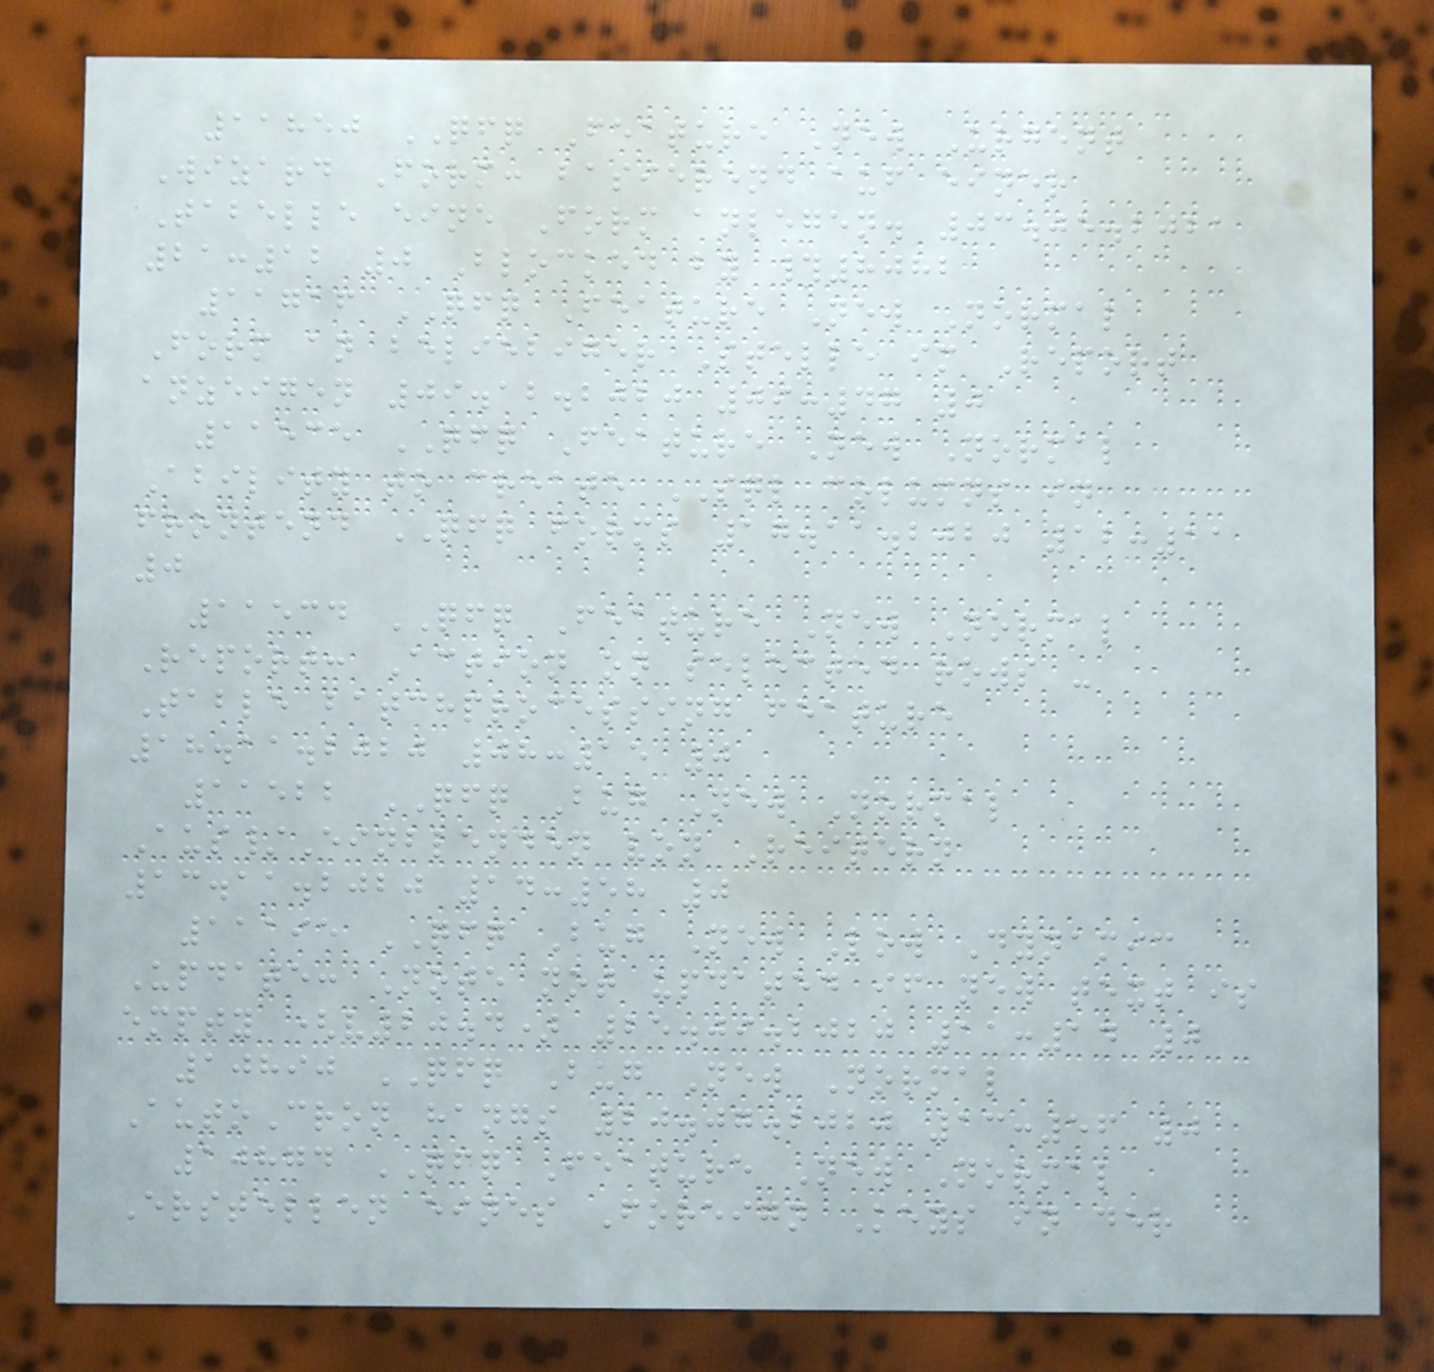11850 QFQ Feature New Urgent
Wizard Form: basierend auf einer
Tabelle eine Form anlegen. 03.05.2021
21:12 0 Blocked by #8082
11716 QFQ Feature New Normal
Form an beliebiger Stelle im Report
anzeigen 09.12.2020 09:47 0
11535 QFQ Feature New Normal
Ability to create SQL columns in
frontend QFQ forms 17.11.2020 12:11
0
11534 QFQ Feature New Normal
Report: Action on selected rows -
Table batchprocessing feature
18.11.2020 08:15 0
11522 QFQ Bug New Normal
Aus/Einblenden von Reitern
13.11.2020 14:58 0
11195 QFQ Bug New Low Dynamic
Update: Note not updated if new text is
empty (v20.4) 25.09.2020 11:14 0
10890 QFQ Bug New Normal
AutoCron hangs 20.07.2020 13:56 0
10874 QFQ Feature New Normal
Erstellen eines Foreign Keys in der
